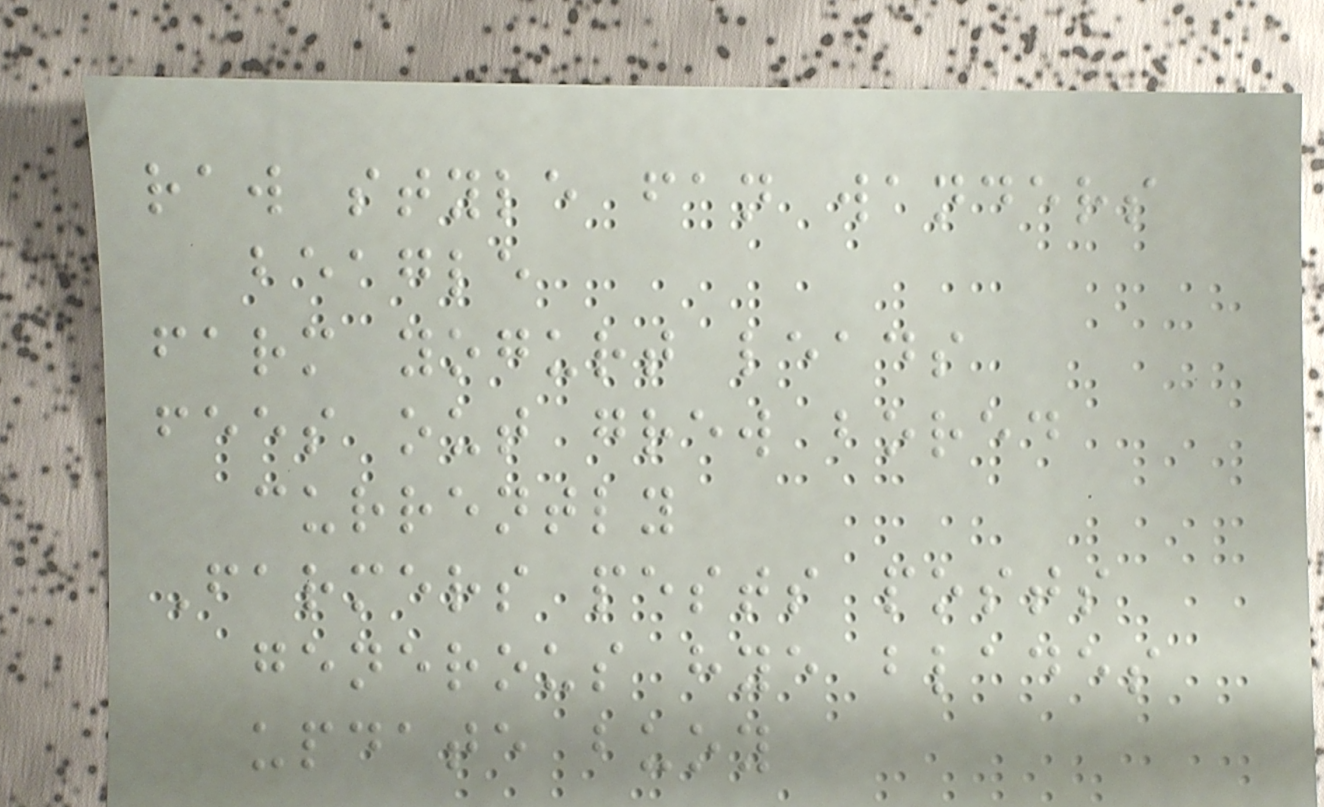raw style fan wanders
beagle
farm yogurt leads
fees out grew bored
currently
Farmers pests posts
generous hye blades
update buoy
